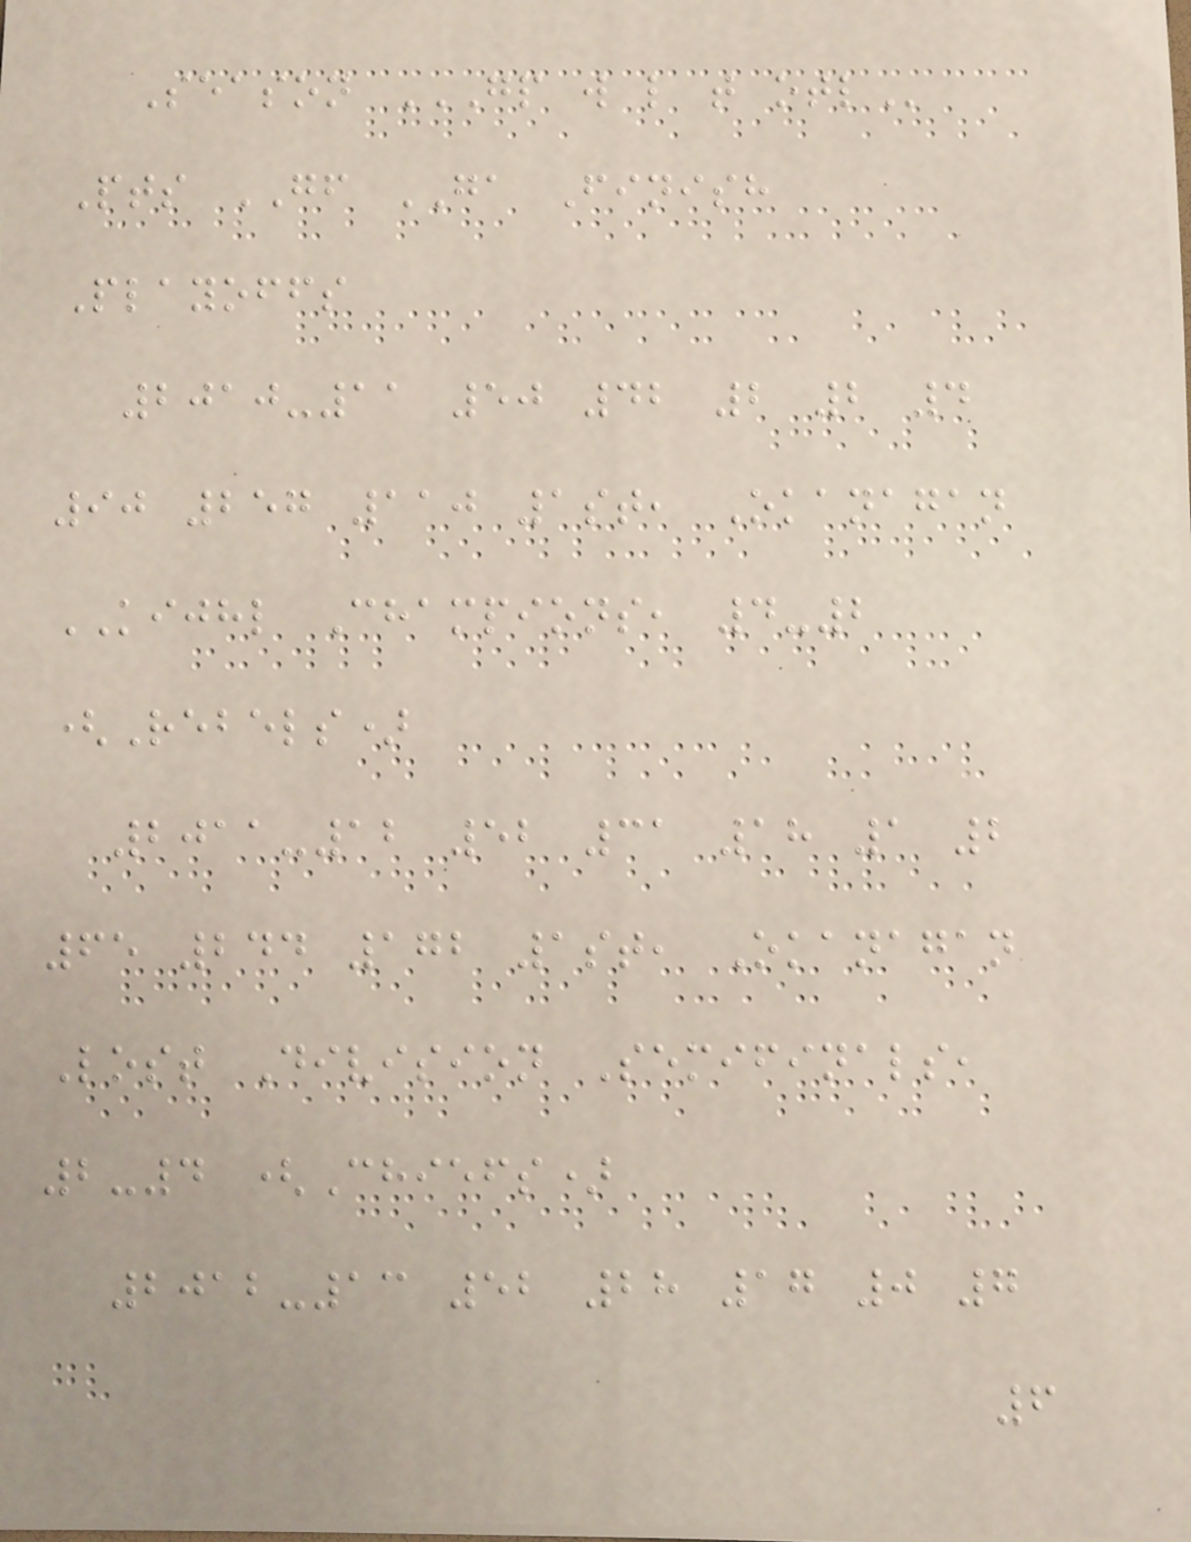Season GP W L T OTL
Pts GF GA Finish
Playoffs
2010-11 50 42 2 2 4
90 257 110 1st, Okanagan
KIJHL Champions, 4-2
(Rebels)
2011-12 52 31 18 1 2
65 244 172 1st, Okanagan
Lost Division Semifinals,
2-4 (Chiefs)
2012-13 52 28 17 0 7
6
